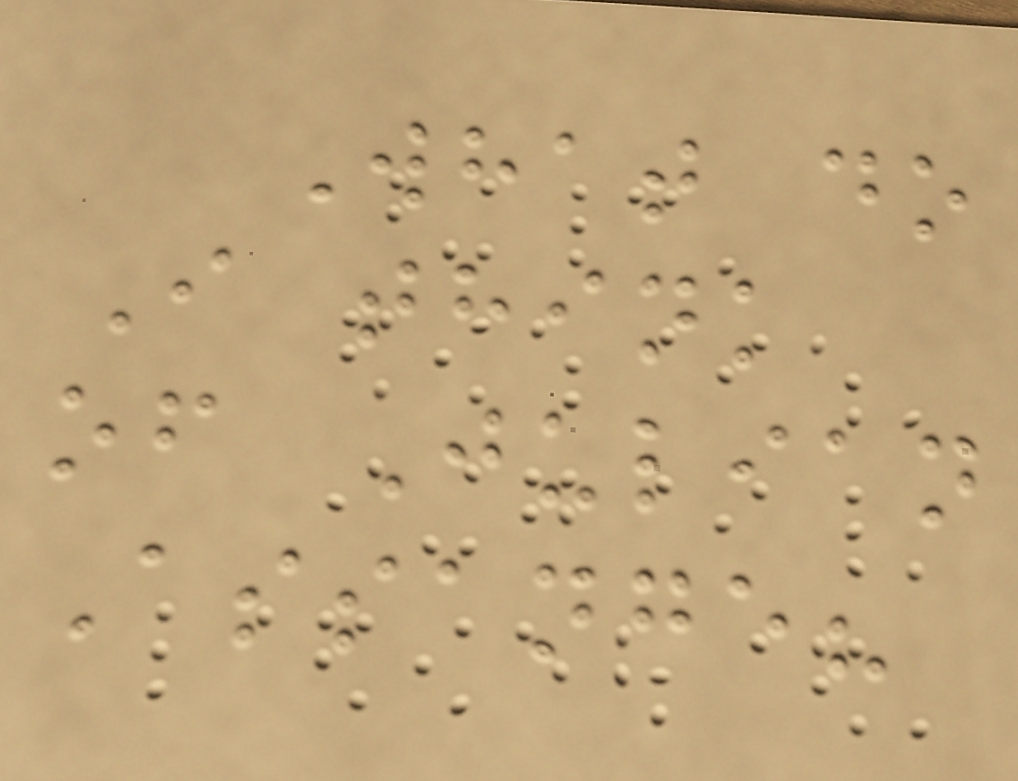What do
I think
of Julian
Assange?
